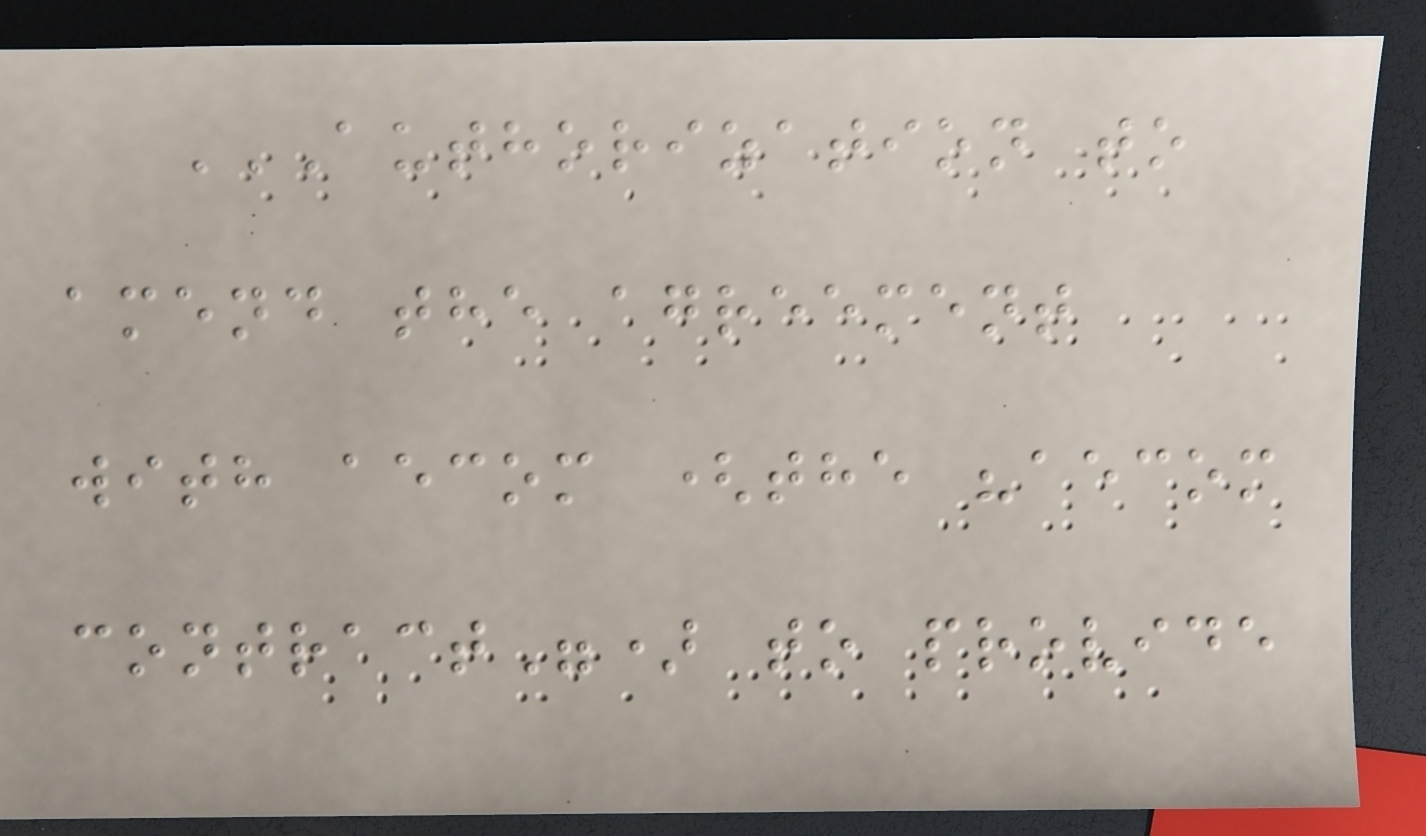AUTHORIZATION TO
AMEND THE AGREEMENT
WITH AECOM (THE "AECOM
CONTRACT") TO PROVIDE
